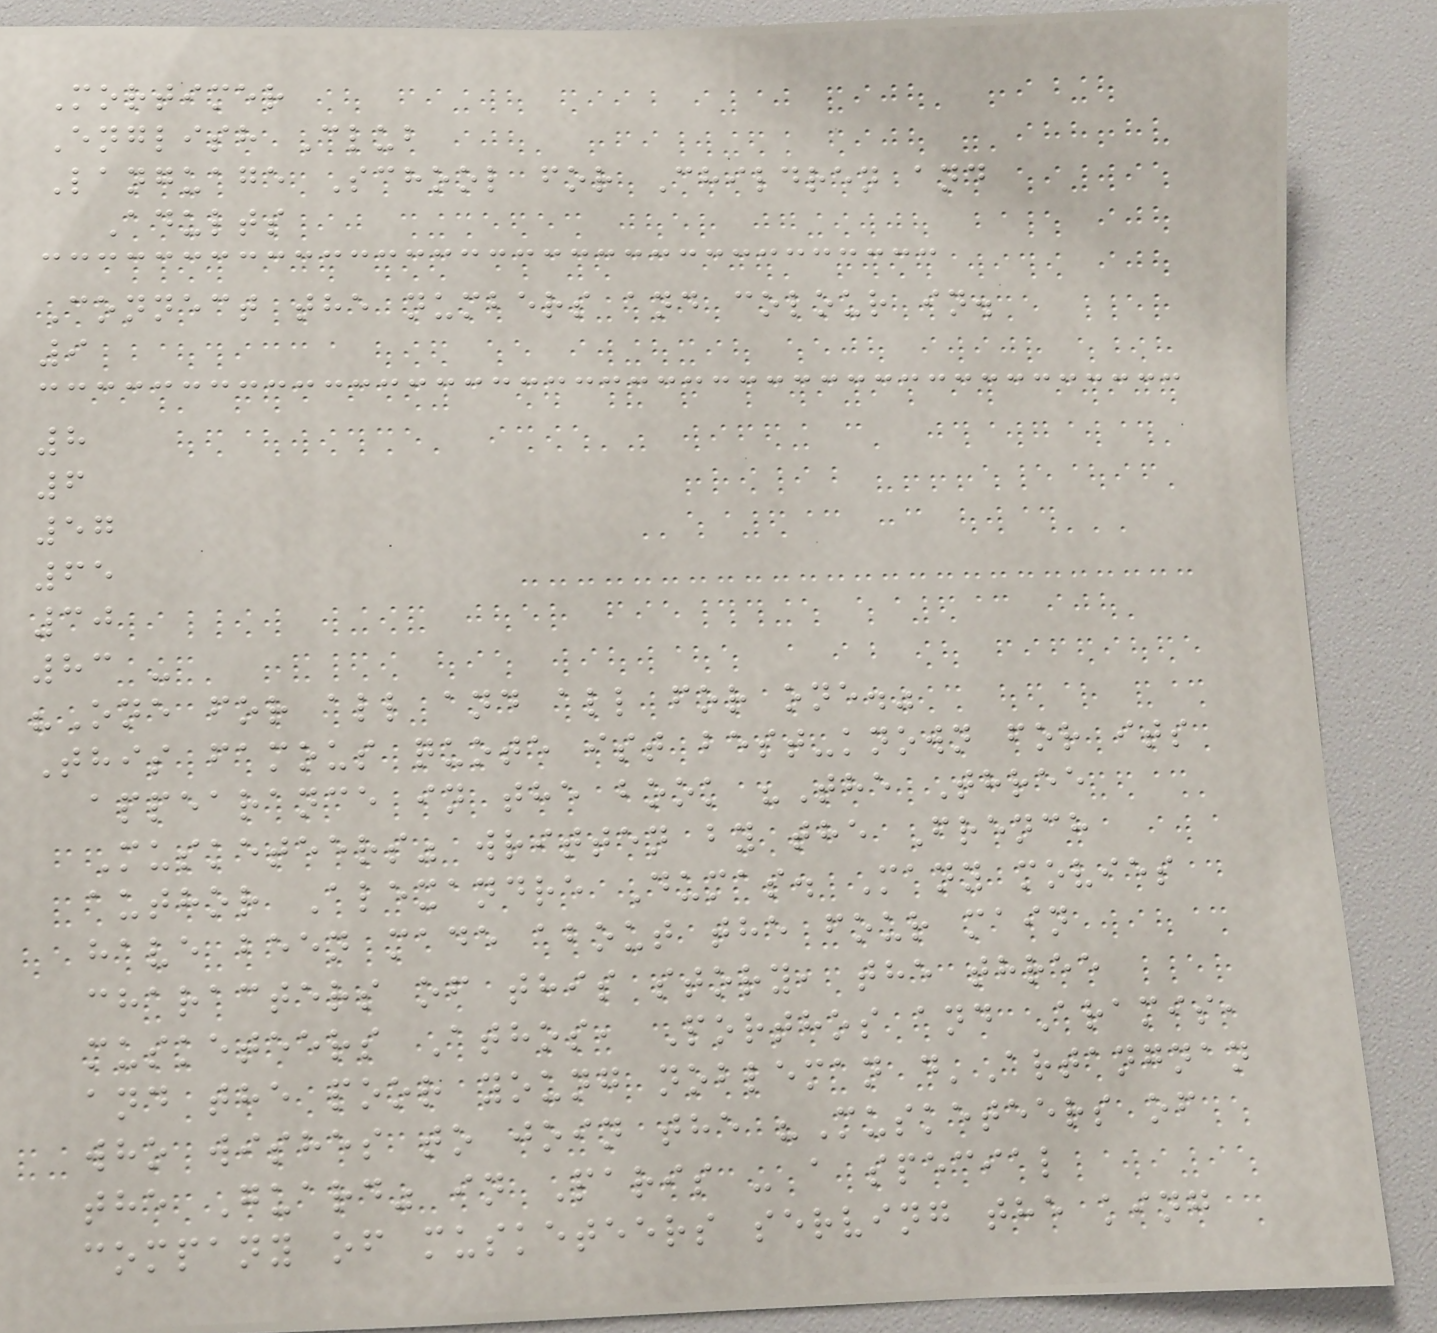Mortimer
English Club
Language School for Children and
Adults
Connect the numbers and colour in.
9
8
6
57
65
30
83 -
"One for all and all for one."
This famous quote ist best-known for its
appearance in the book "The Three
Musketeers" written by the French
author Alexandre Dumas. Many movies
have been made about the four main
characters of this story, the three
musketeers Athos, Porthos and Aramis,
and the poor young nobleman d'Artangnan
who wishes to join the "Musketeers of
the Guard" in Paris - a special
company of musketeers serving the king
